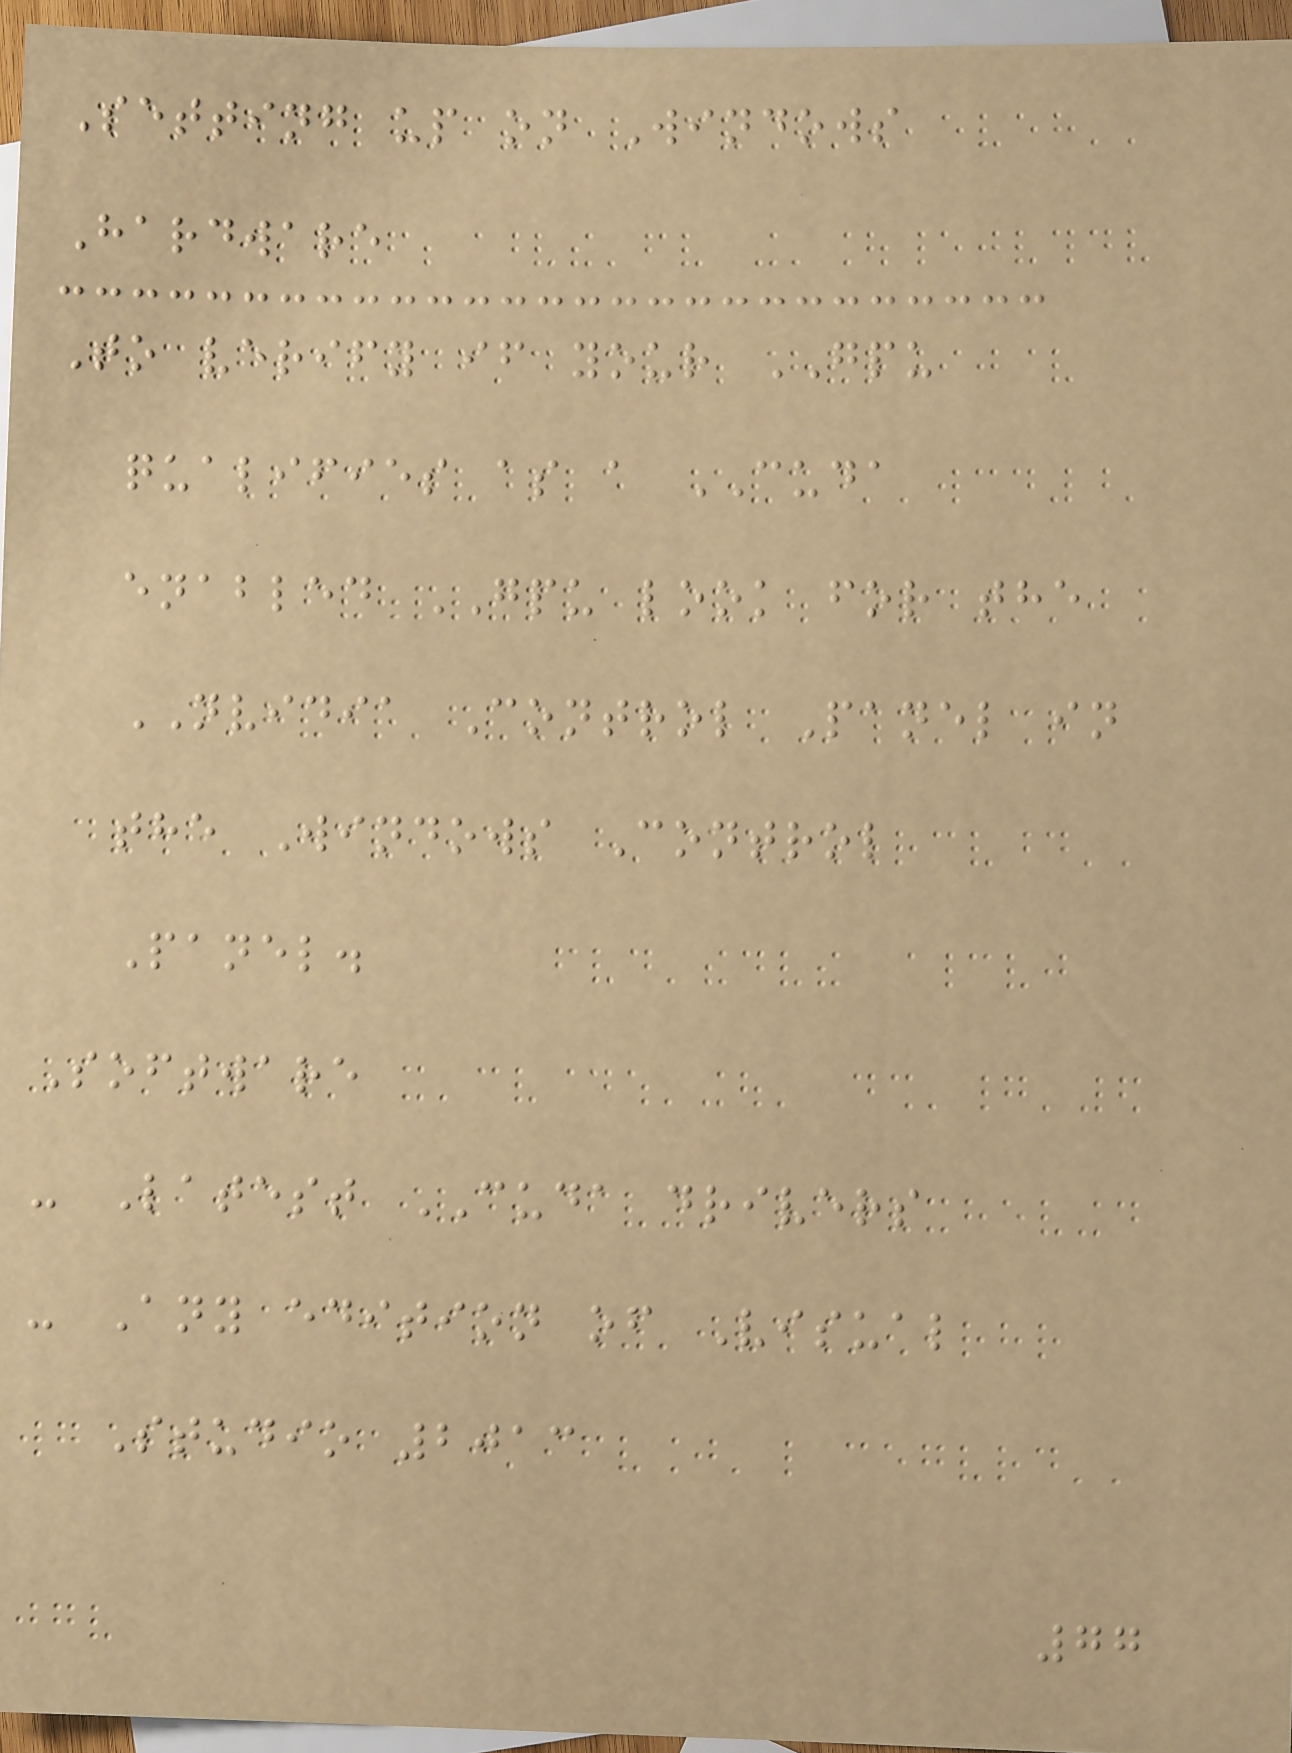Setting up on Windows
Hardware
To verify if your GPU
qualifies as a CUDA
enabled GPU look for the
NVIDIA Control Panel in
the Windows Control
Panel.
Software
- Latest CUDA drivers
- Any edition of Visual
Studio 2013
77
